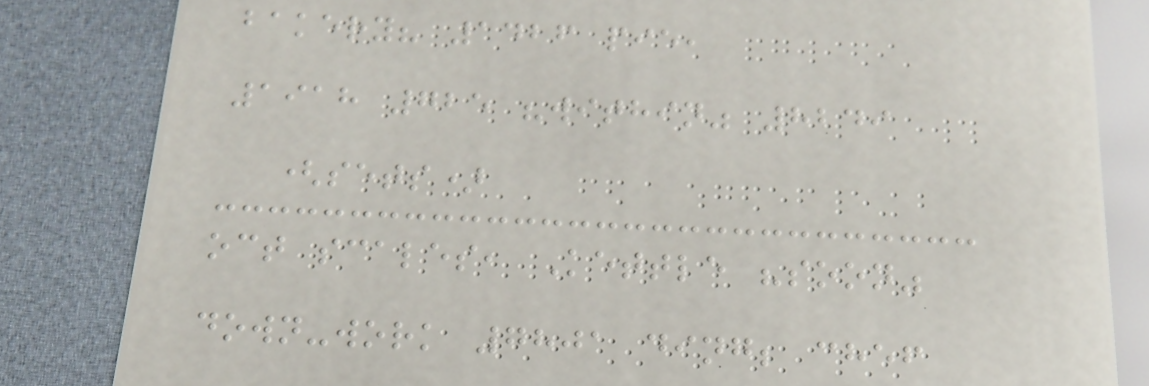bakery? 1426 pie,
1918 725 "within" 8249
(sets)
oct scales, Kettle "soon"
down-work 7801 ding; chef
